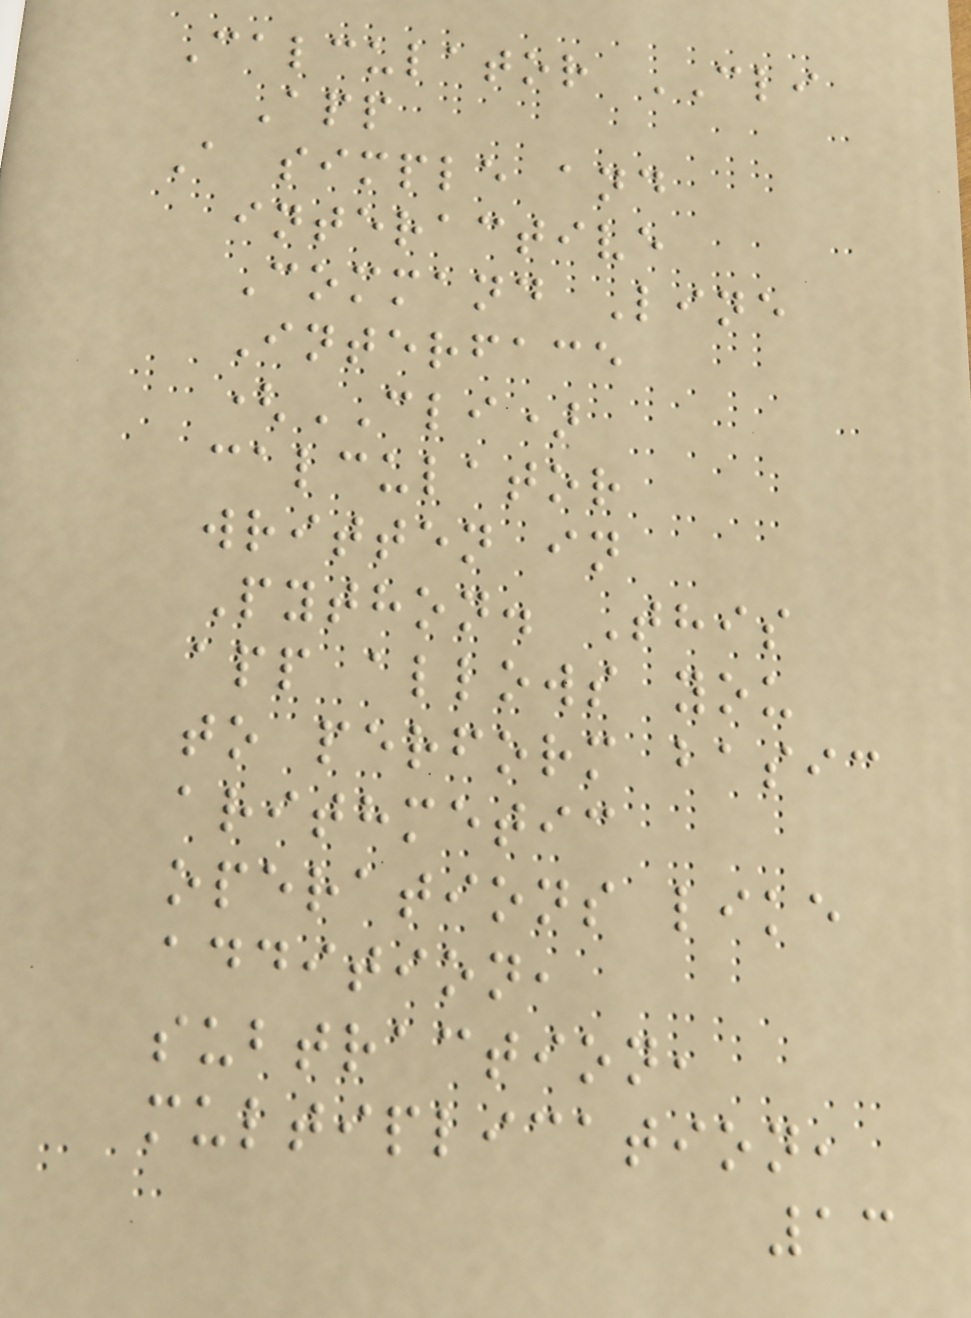Calculator CLI
App
A simple and
interactive
Command Line
Interface
(CLI)
calculator
written in
Python. This
app allows you
to perform basic
arithmetic
operations like
addition,
subtraction,
multiplication,
13
